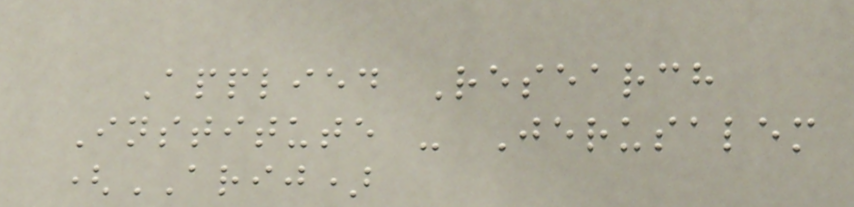Applied Research
Institute - Jerusalem
(ARIJ)
